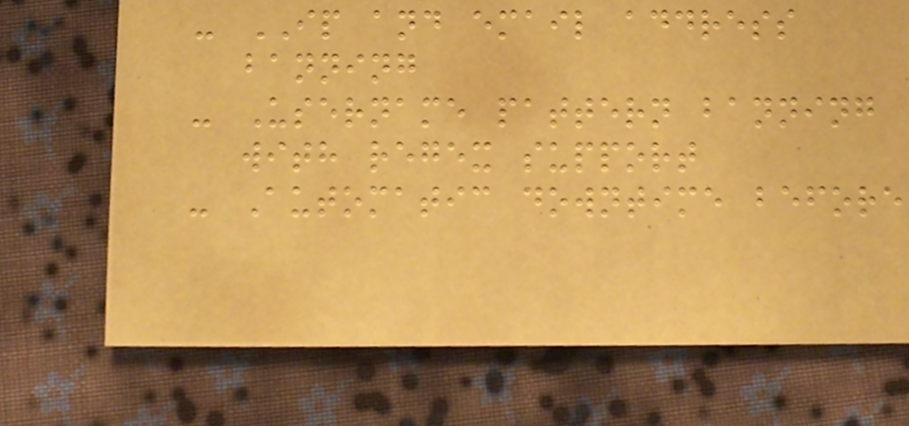- IP and email address
banning
- Username pattern banning
with regex support
- Automatic downtime before
